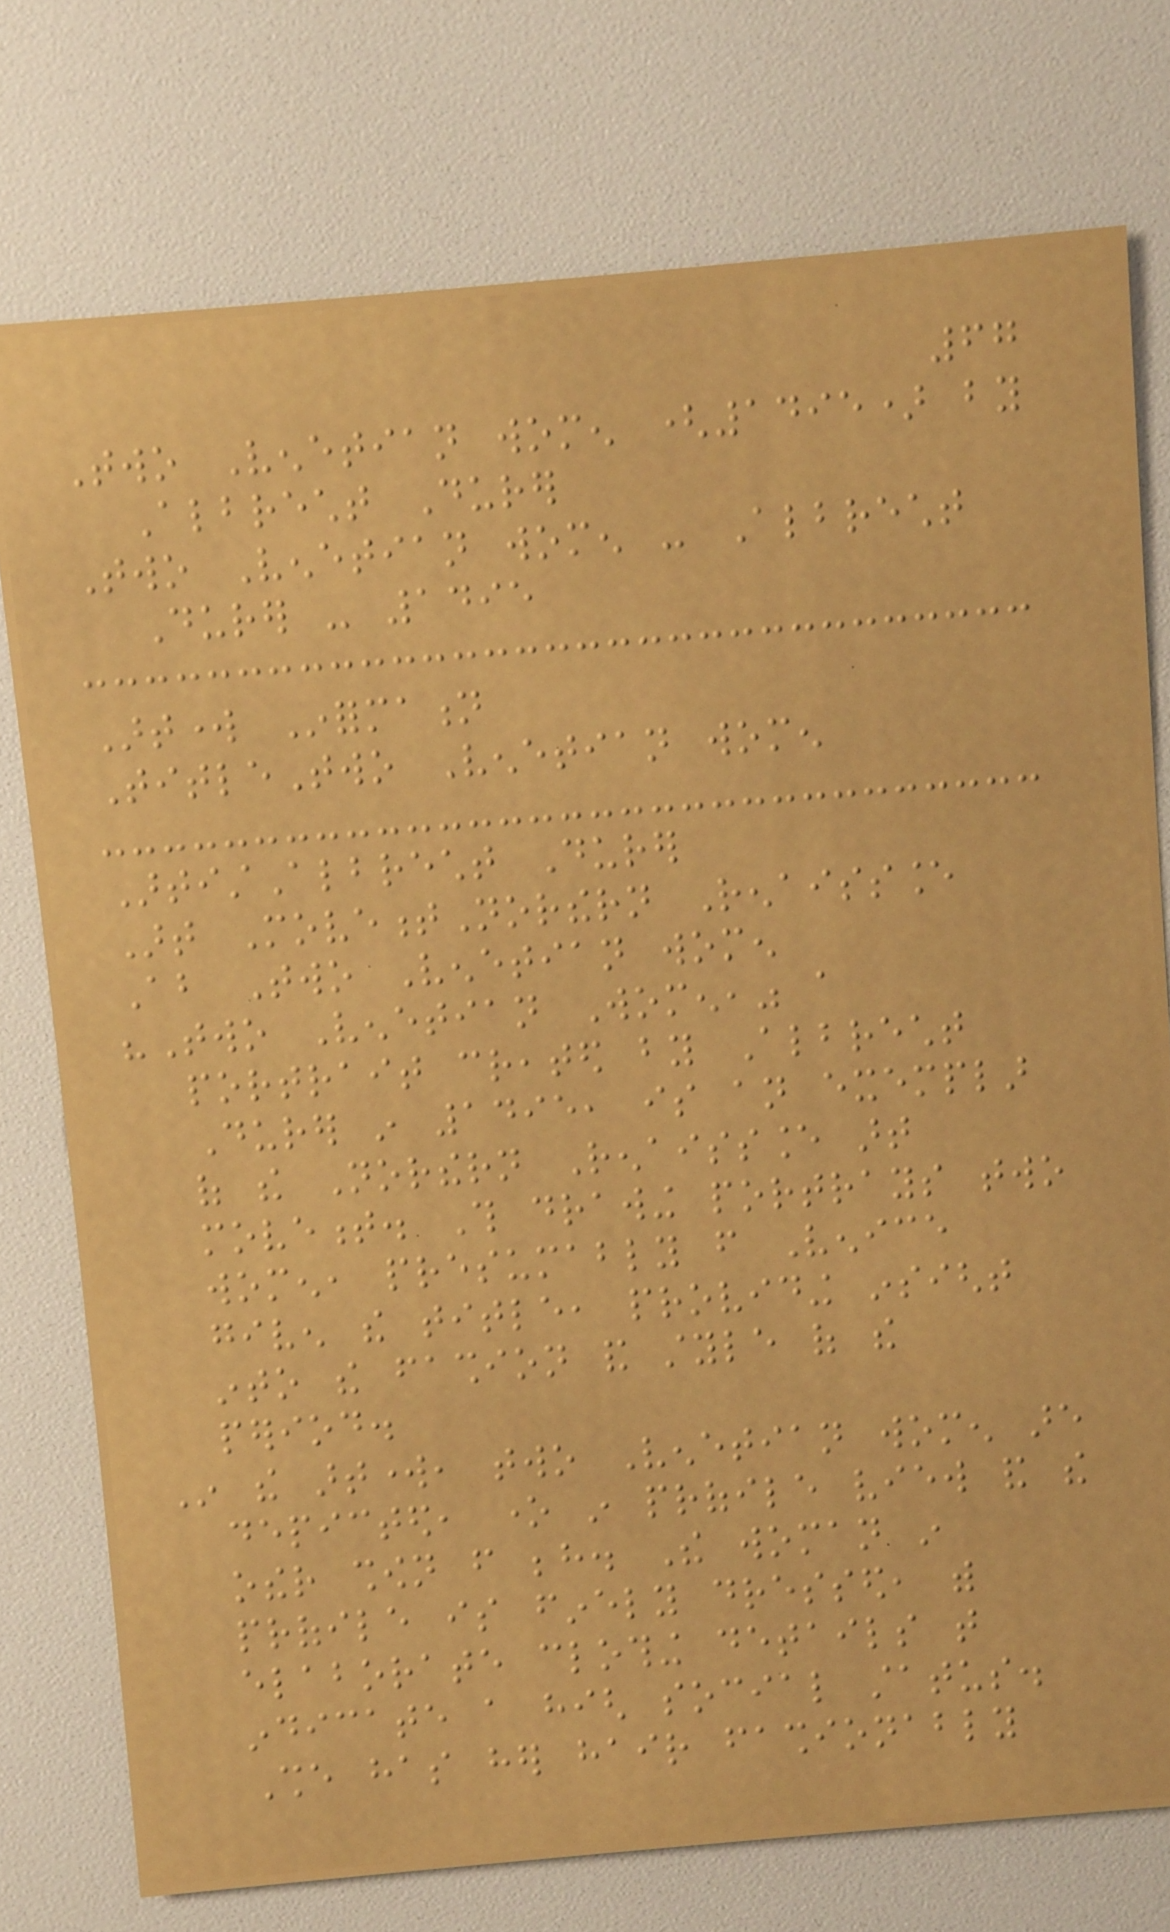67
Two Venetian women (1495) by
Albrecht Durer
Two Venetian women - Albrecht
Durer - 1495
Artwork Information
TitleTwo Venetian women
ArtistAlbrecht Durer
Art MovementNorthern Renaissance
About Two Venetian women
"Two Venetian Women," a
portrait created by Albrecht
Durer in 1495, is an exemplar
of the Northern Renaissance art
movement. This drawing portrays two
women, presumably from Venice
given the title, providing insight
into the fashion and style of the
period.
In the artwork, two Venetian women are
depicted, one in profile view and the
other shown from behind. The woman in
profile is finely dressed, with
elaborate clothing details that
indicate a high social status.
She has her hair fashionably
